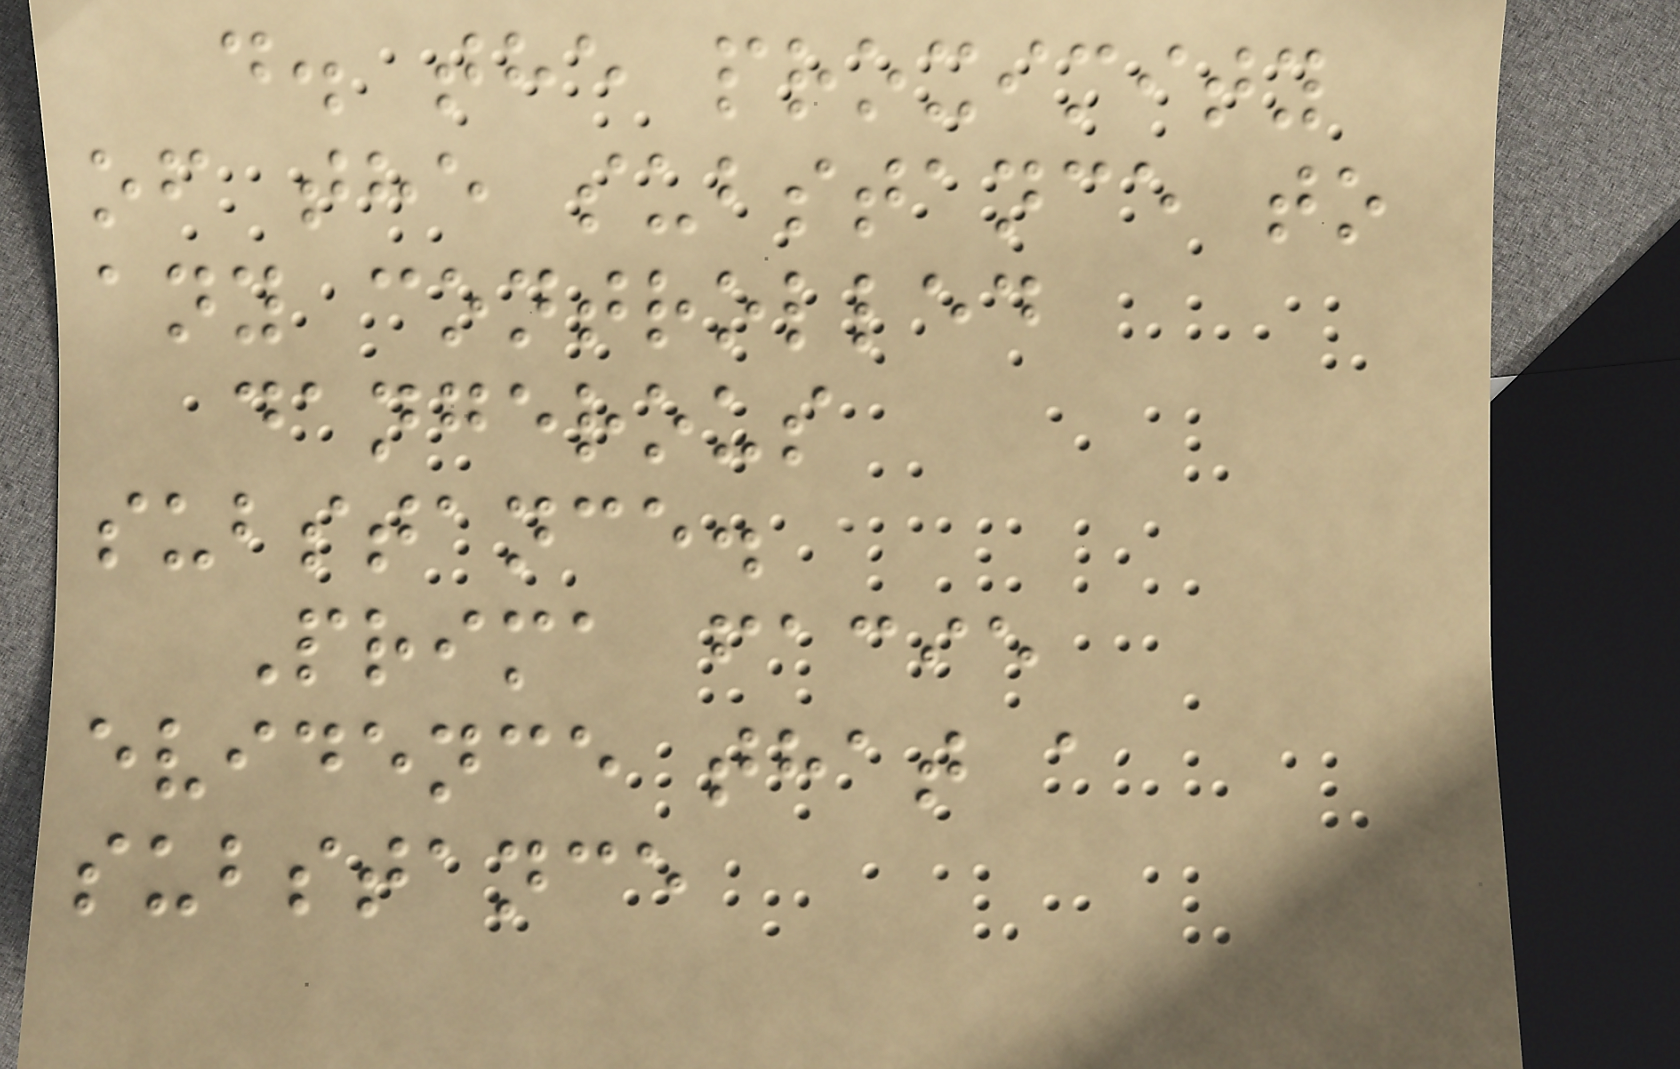d. the proximity
of the substance to
any controlled
dangerous
substance.
Prima facie
evidence that a
substance
